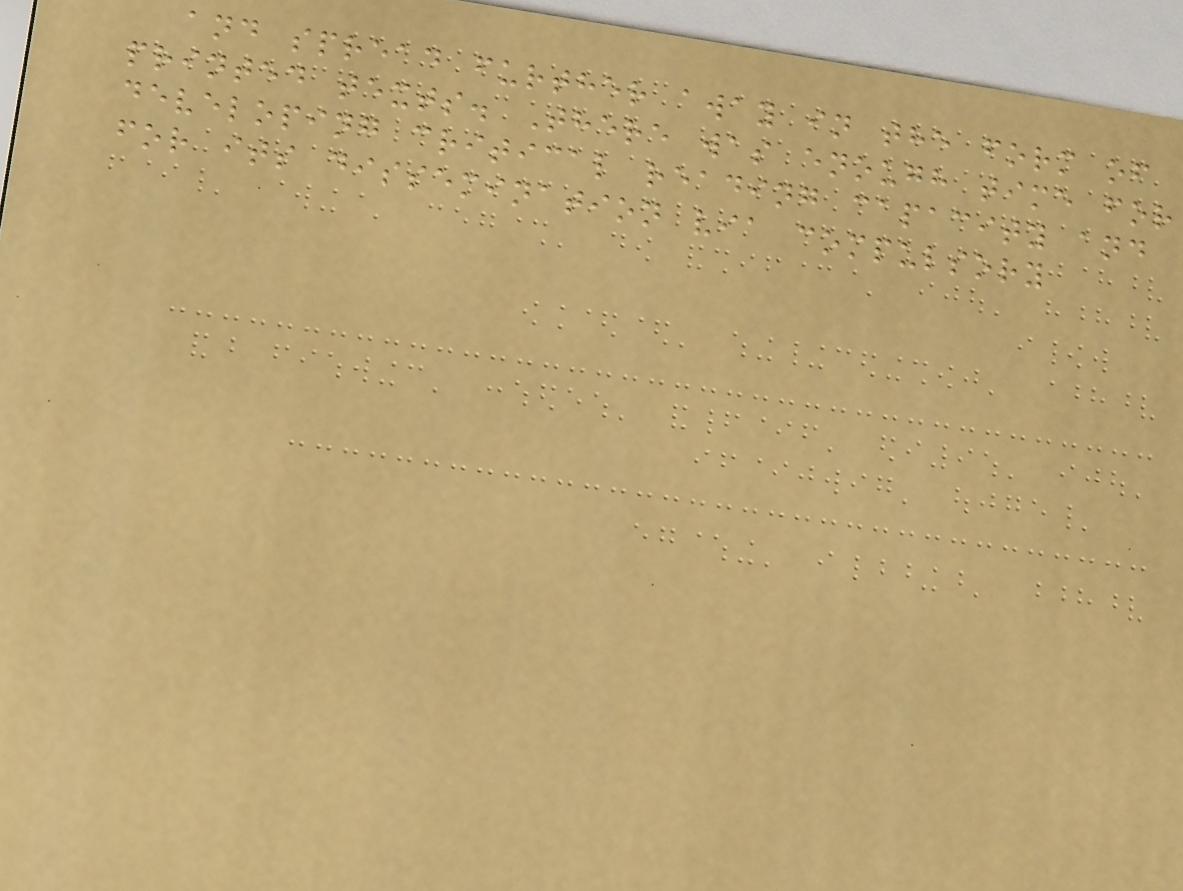and spread further away in the form of
printed texts. There was enough time for
developing critical reading capacity and
for its dissemination via compulsory
